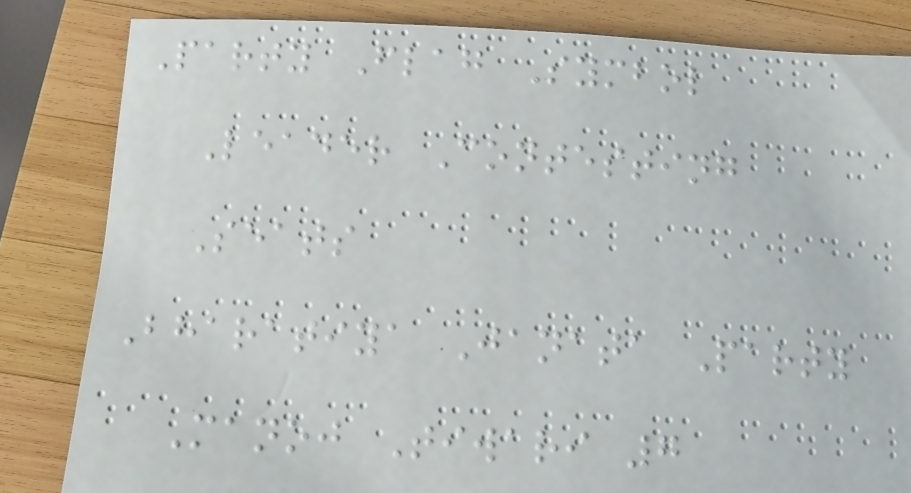Party Flag Symbol
Leader Contesting
Seats
Bharatiya Janata Party
Manoj Tiwari 7
